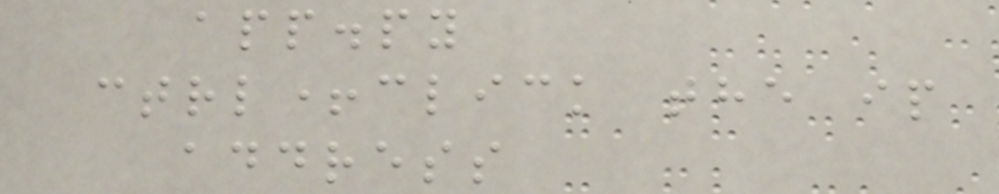app.py
ctrl+click the ip
address
